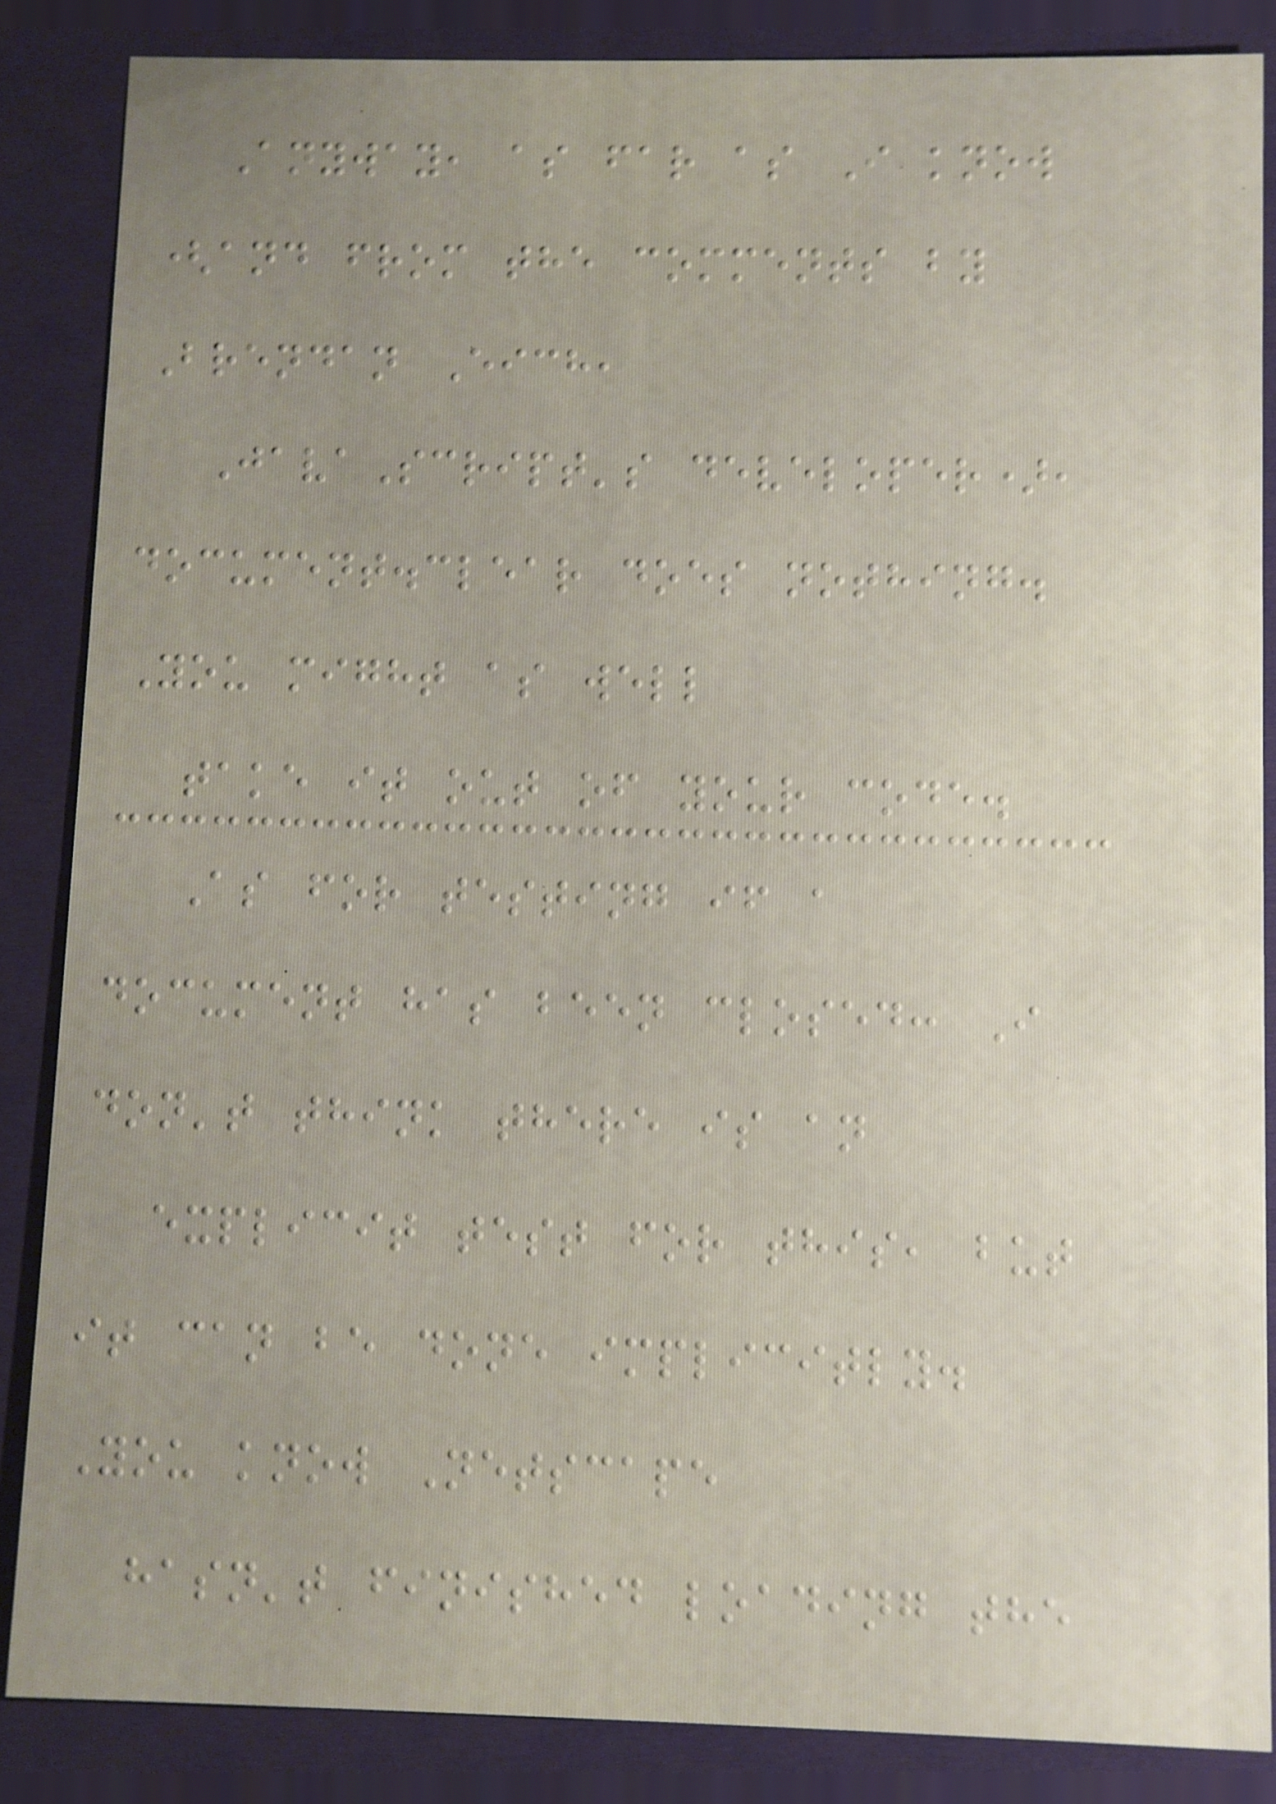Anyway, as far as I know
(and from the comments by
Brendan Eich,
JavaScript's developer),
document.clear does nothing.
You might as well
take it out of your code.
As for testing if a
document has been closed: I
don't think there is an
explicit test for this, but
it can be done implicitly.
You know Netscape
hasn't finished loading the
